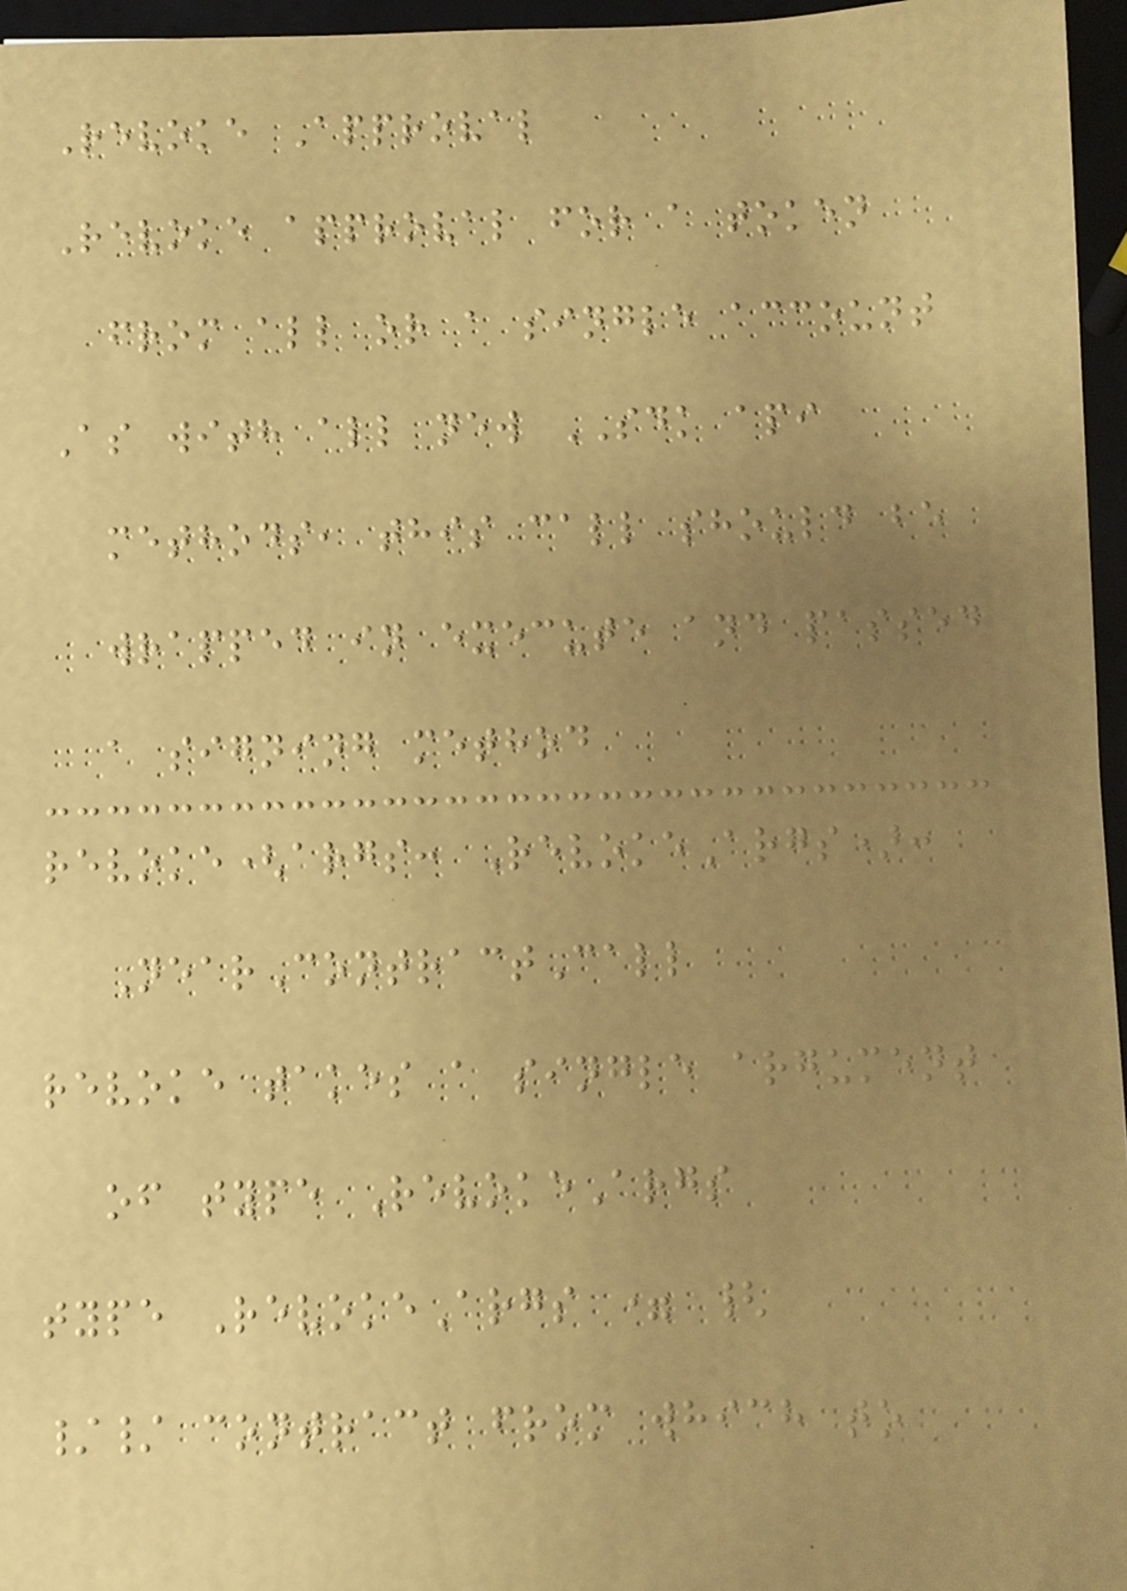Revoke Approval
Revoke approval for a token
from all or a single account
As with all new SDK api
methods, this call should be
wrapped in execute and passed
a signing method
revoke(args: RevokeArgs):
NearContractCall
revoke takes a single argument
of type RevokeArgs
type RevokeArgs = {
// contract from which to
